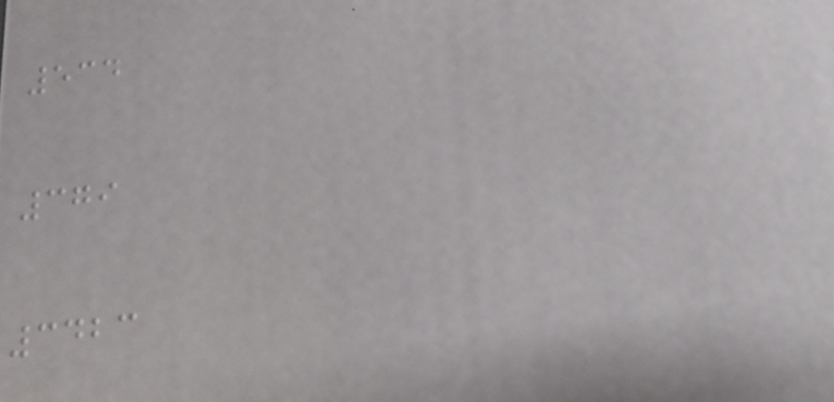534
379
3423
